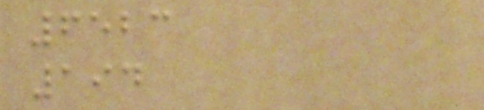6523
194
